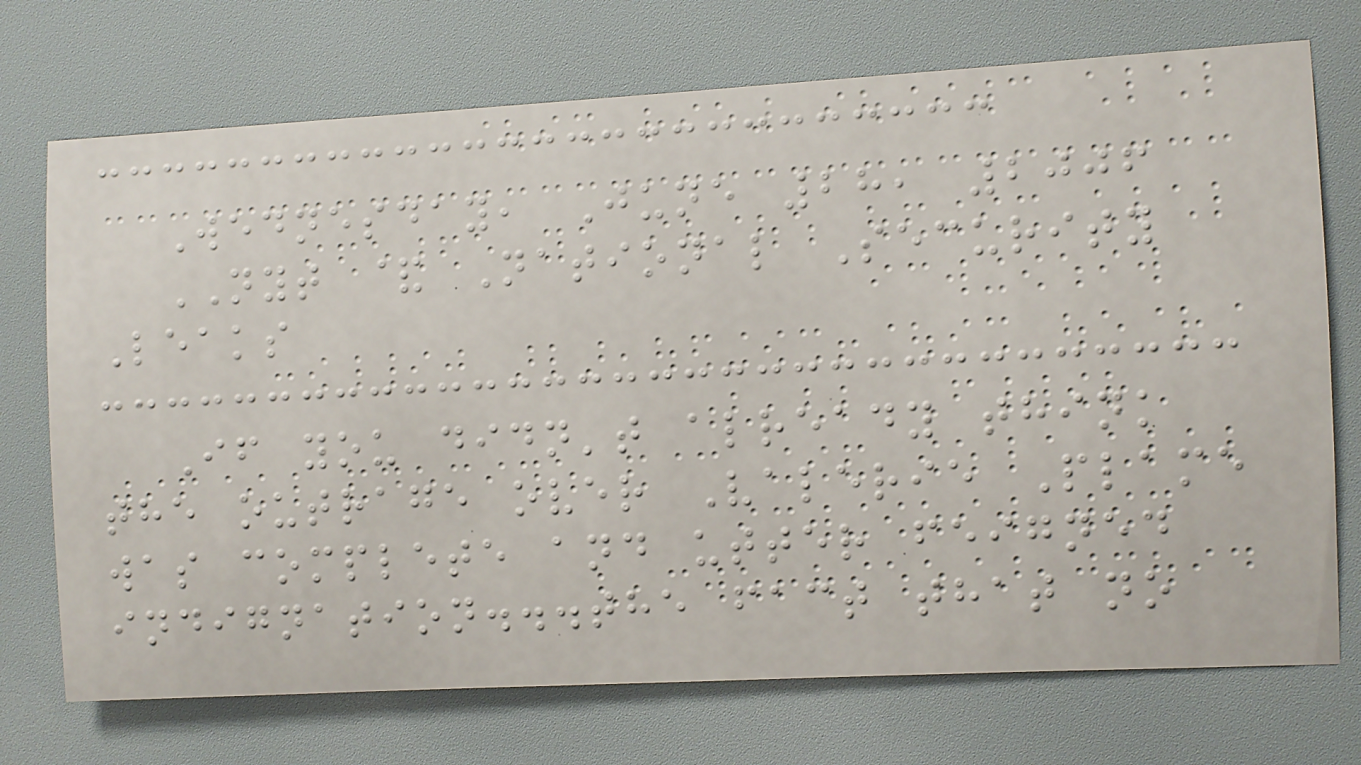Wednesday, June 28, 2006
NYT & National Security
Leaks
If you didn't already think
the outrage over Valerie Plame
was complete and utter feigned
indignation...the fact that no
